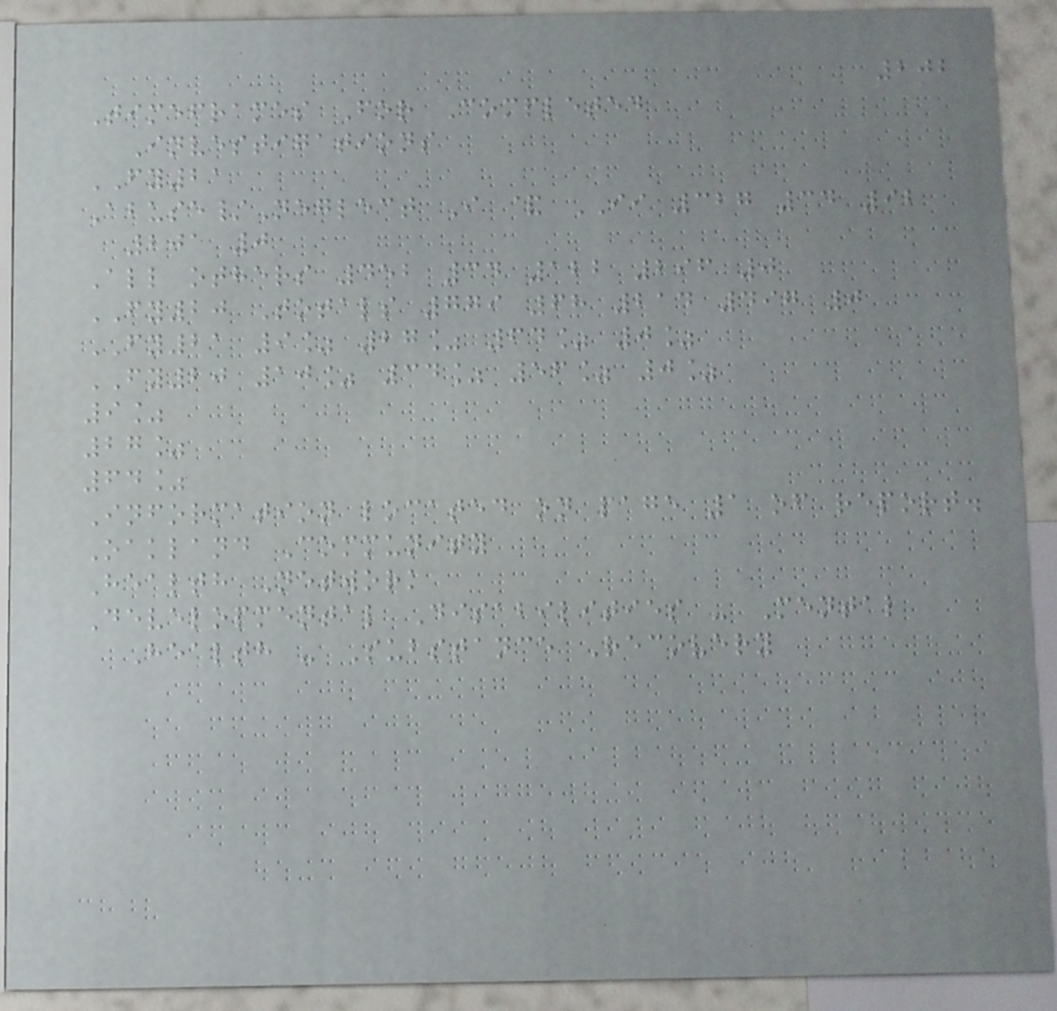202
Timeframes For Completed
Investigations
FY21
Abuse/Neglect I & II 327 34 92
201 0
All others 452 34 122 296 0
FY20 Totals 779 68 214 497 0
FY21 9% 27% 64% 0%
FY20 10% 34% 56% 0%
9%
27%
64%
Information located on page 1 of report.
Oakland Community
Health Network
Developmental Disabilities - Mental
Health - Substance Recovery
